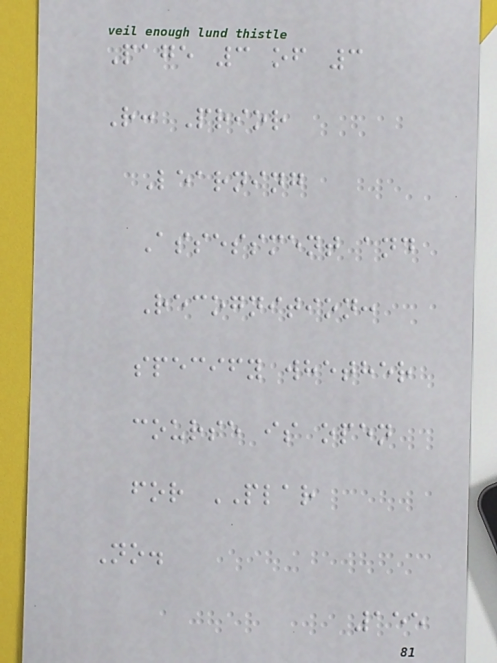Page 3 of 3
R: Prior
Learning
Assessment and
Recognition:
specify whether
course is open
for PLAR
No.
155
